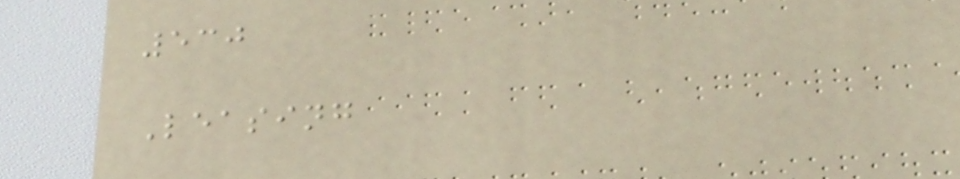530
Leasing
